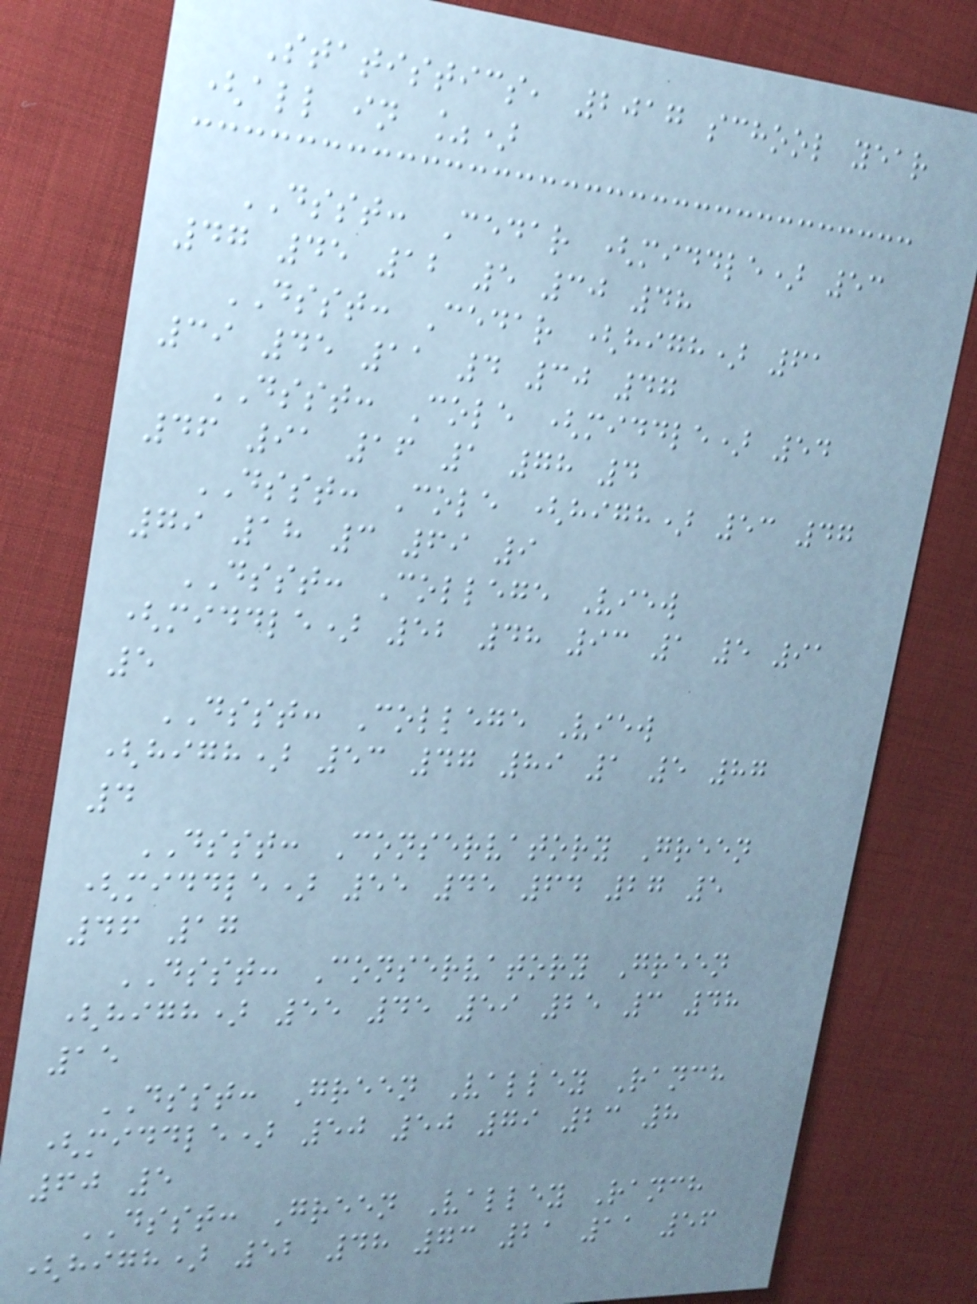Statistics, 2017 school year
(all in %)
DSST: Cedar (middle) 53
47 45 12 5 30 48
DSST: Cedar (high) 61
39 45 11 4 30 47
DSST: Cole (middle) 54
46 91 16 1 78 4
DSST: Cole (high) 53 47
79 18 3 69 9
DSST: College View
(middle) 52 48 93 1 5 91
5
DSST: College View
(high) 53 47 89 1 5 87
4
DSST: Conservatory Green
(middle) 55 45 64 27 5
46 17
DSST: Conservatory Green
(high) 55 45 59 25 3 48
15
DSST: Green Valley Ranch
(middle) 50 50 79 23 8
60 5
DSST: Green Valley Ranch
(high) 52 48 73 21 11 56
